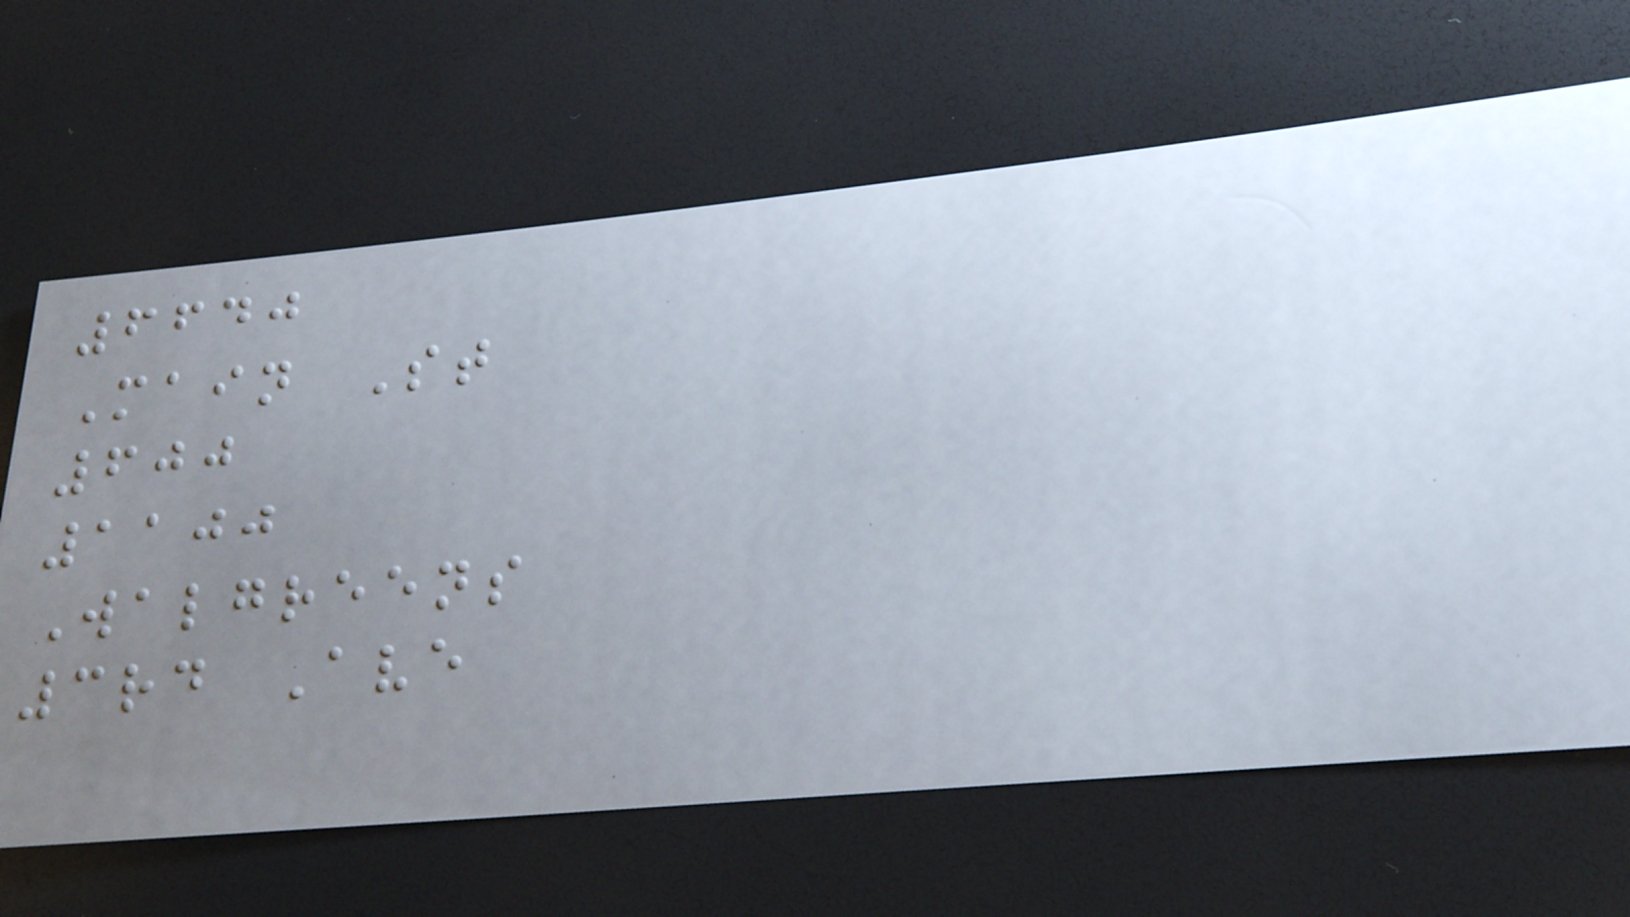6640
Main St
600
1100
Walgreens
3rd Ave
